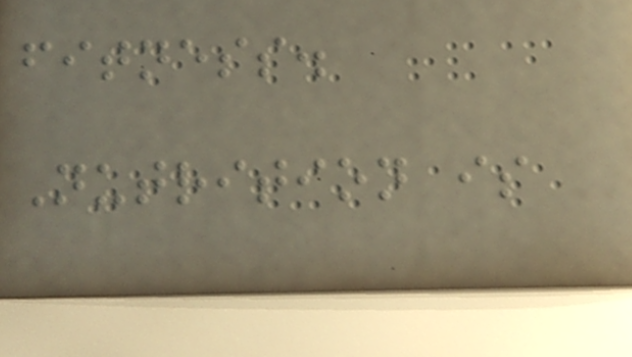fitness.
Nutrition is
